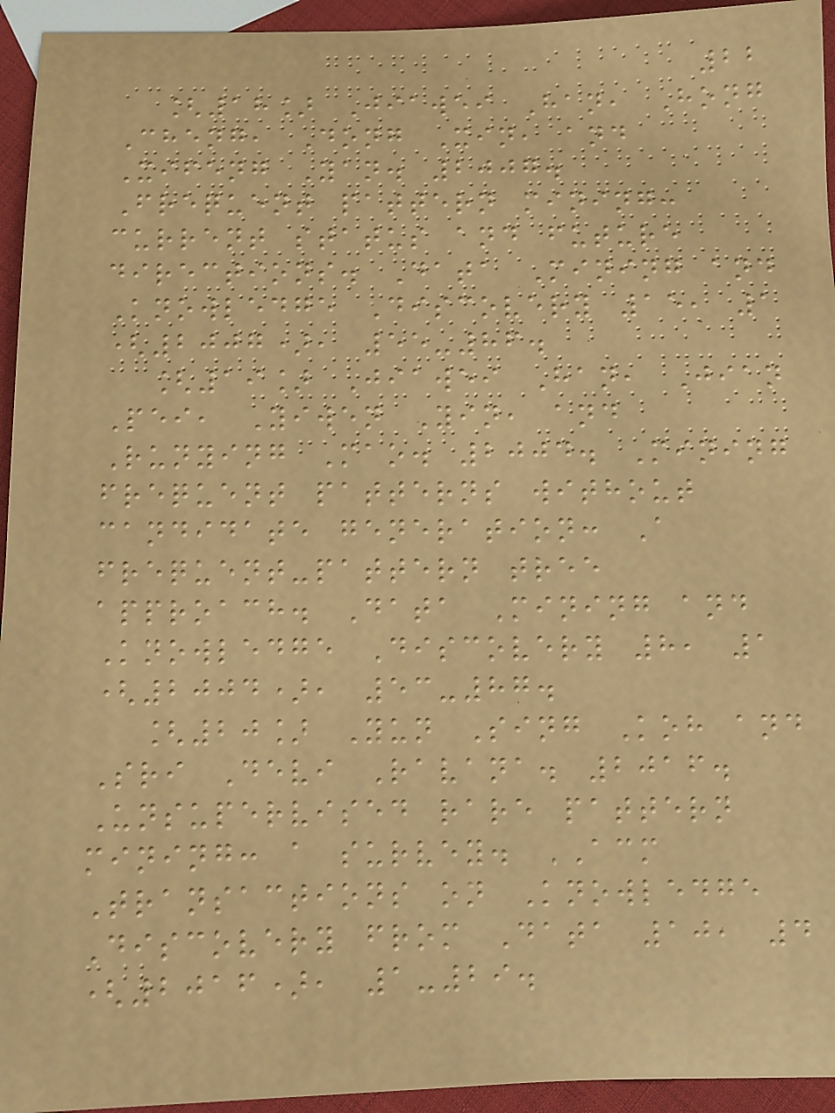22
[18] Jiawei Han, Hong
Cheng, Dong Xin, and
Xifeng Yan. 2007.
Frequent pattern mining:
current status and future
directions. Data Mining and
Knowledge Discovery 15, 1
(2007), 55-86.
[19] Jiawei Han, Jian
Pei, Yiwen Yin, and
Runying Mao. 2004. Mining
frequent patterns without
candidate generation: A
frequent-pattern tree
approach. Data Mining and
Knowledge Discovery 8, 1
(2004), 53-87.
[20] Yun Sing Koh and
Sri Devi Ravana. 2016.
Unsupervised rare pattern
mining: a survey. ACM
Transactions on Knowledge
Discovery from Data 10, 4
(2016), 1-29.
